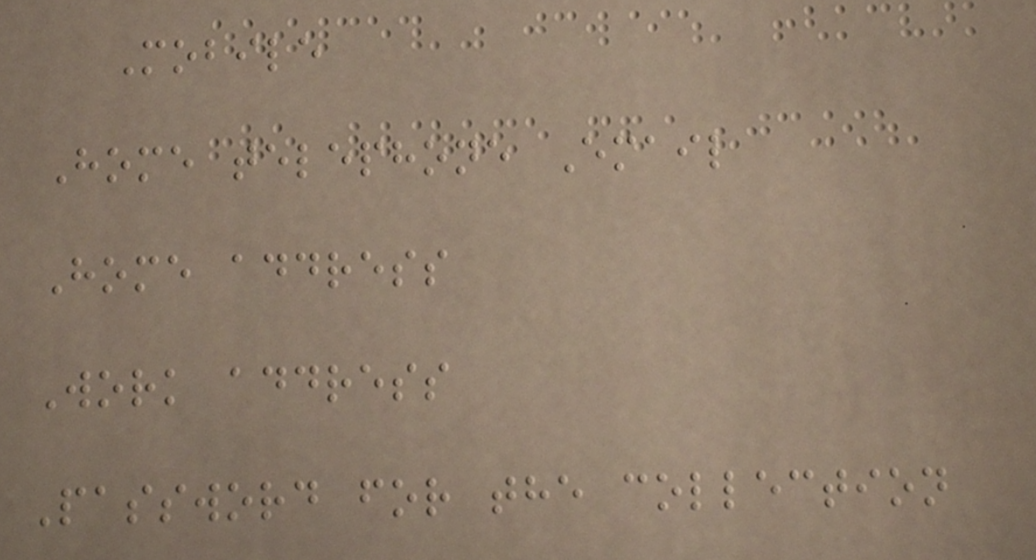Mobile
Home telephone Email
Home address
Work address
Password for the collection
